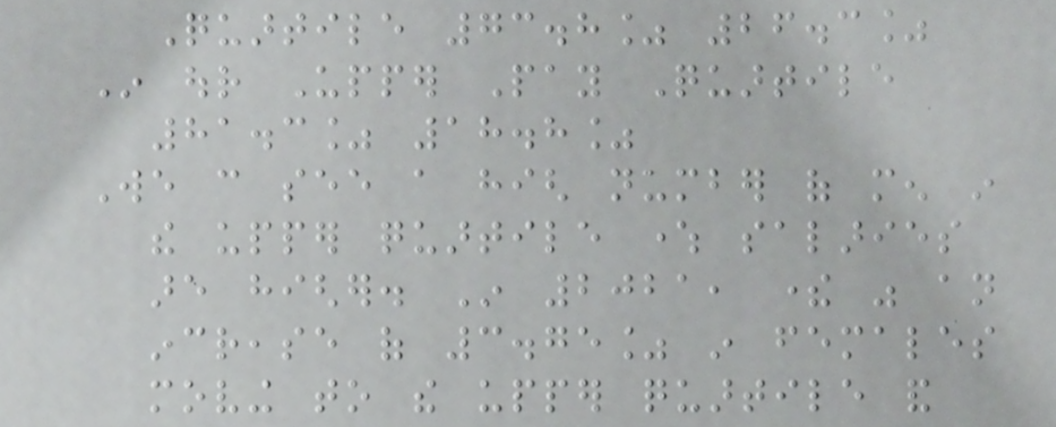Quartile 73.8% 26.3%
In our Upper Pay Quartile
81.3% 18.8%
We can see a high number of men in
the upper quartile where salaries
are higher. In 2021, there was an
increase of 3.75% in females
moving to the upper quartile and
